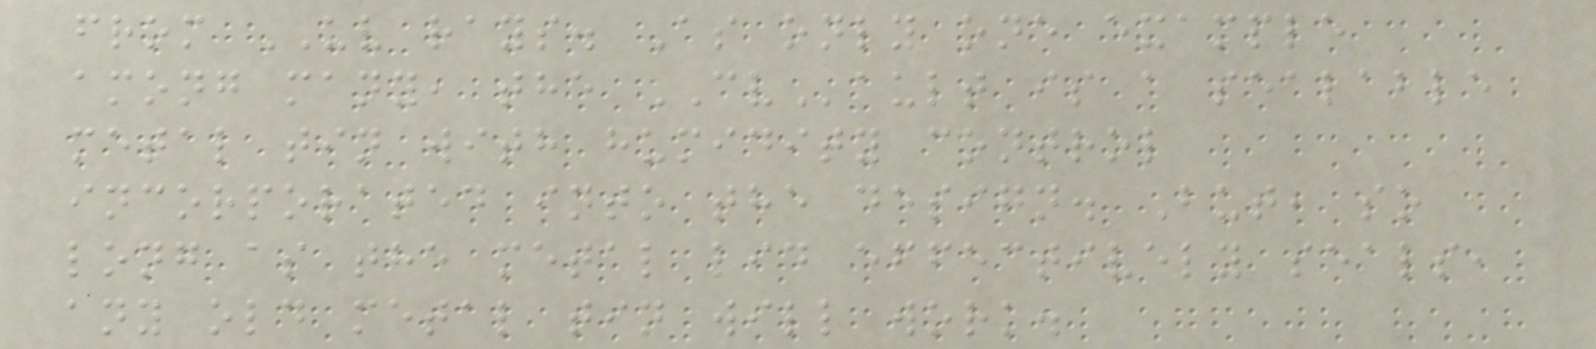from UV rays. As only one example
among many, the CVault is a sealable
metal tin with humidity control
incorporated into the design. But, so
long as the metal lid effectively seals,
any old metal tin will work.
